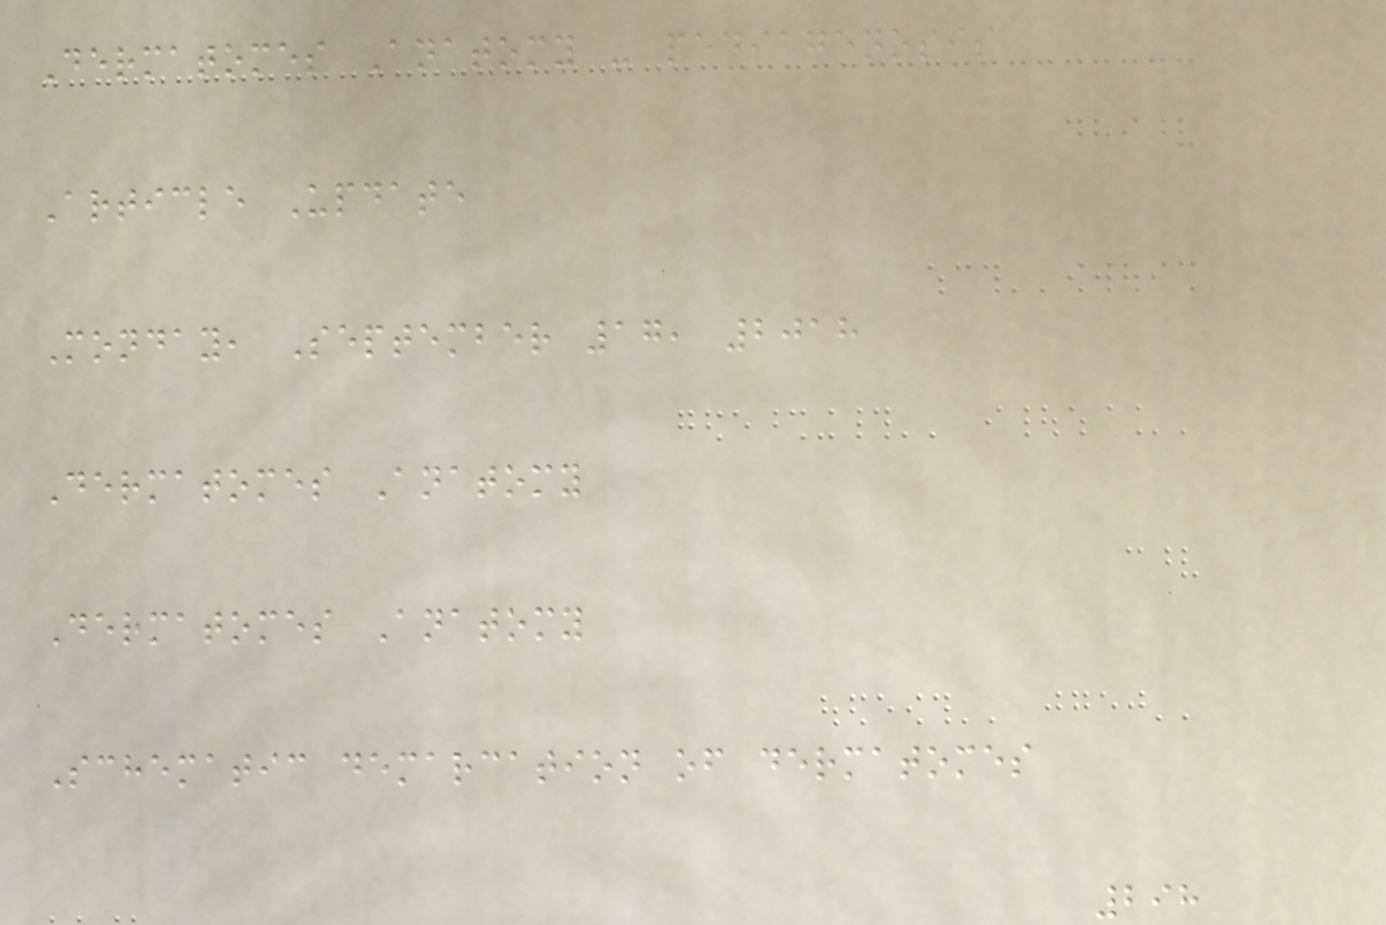Dermatomes Anatomy - pediagenosis
Article Update
Monday, September 17, 2018
Dermatomes Anatomy
Dermatomes Anatomy
Schematic demarcation of dermatomes
298
